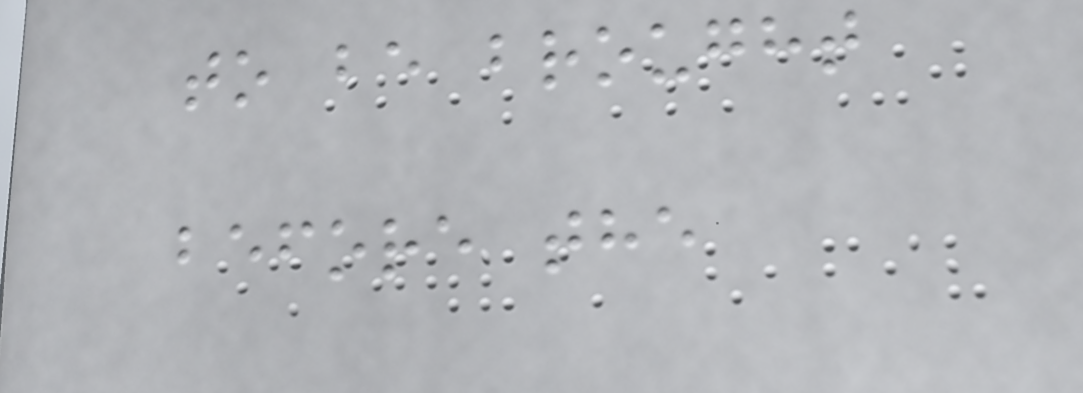to be brought
before the
